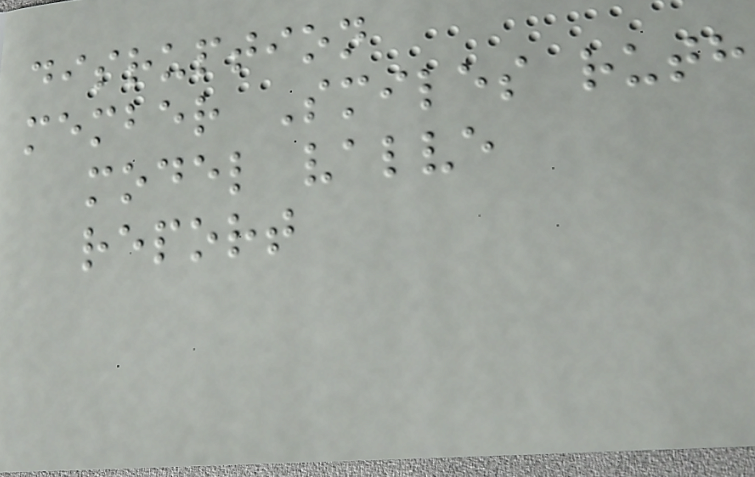disruption
member Smiles ruth
model valve
report
